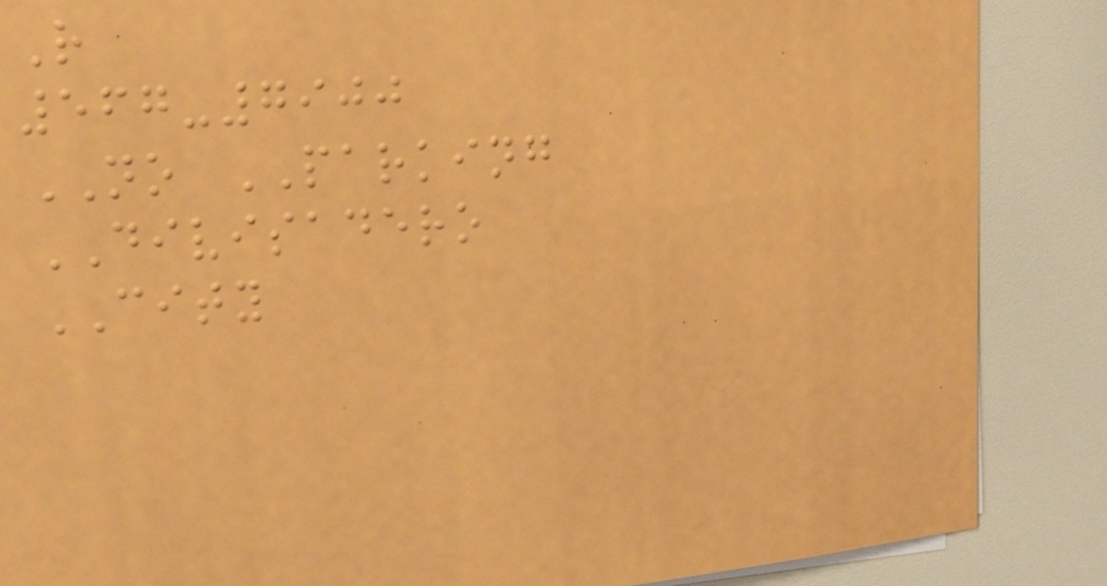R
567-7900
NO PARKING
DIVISADERO
CITY
